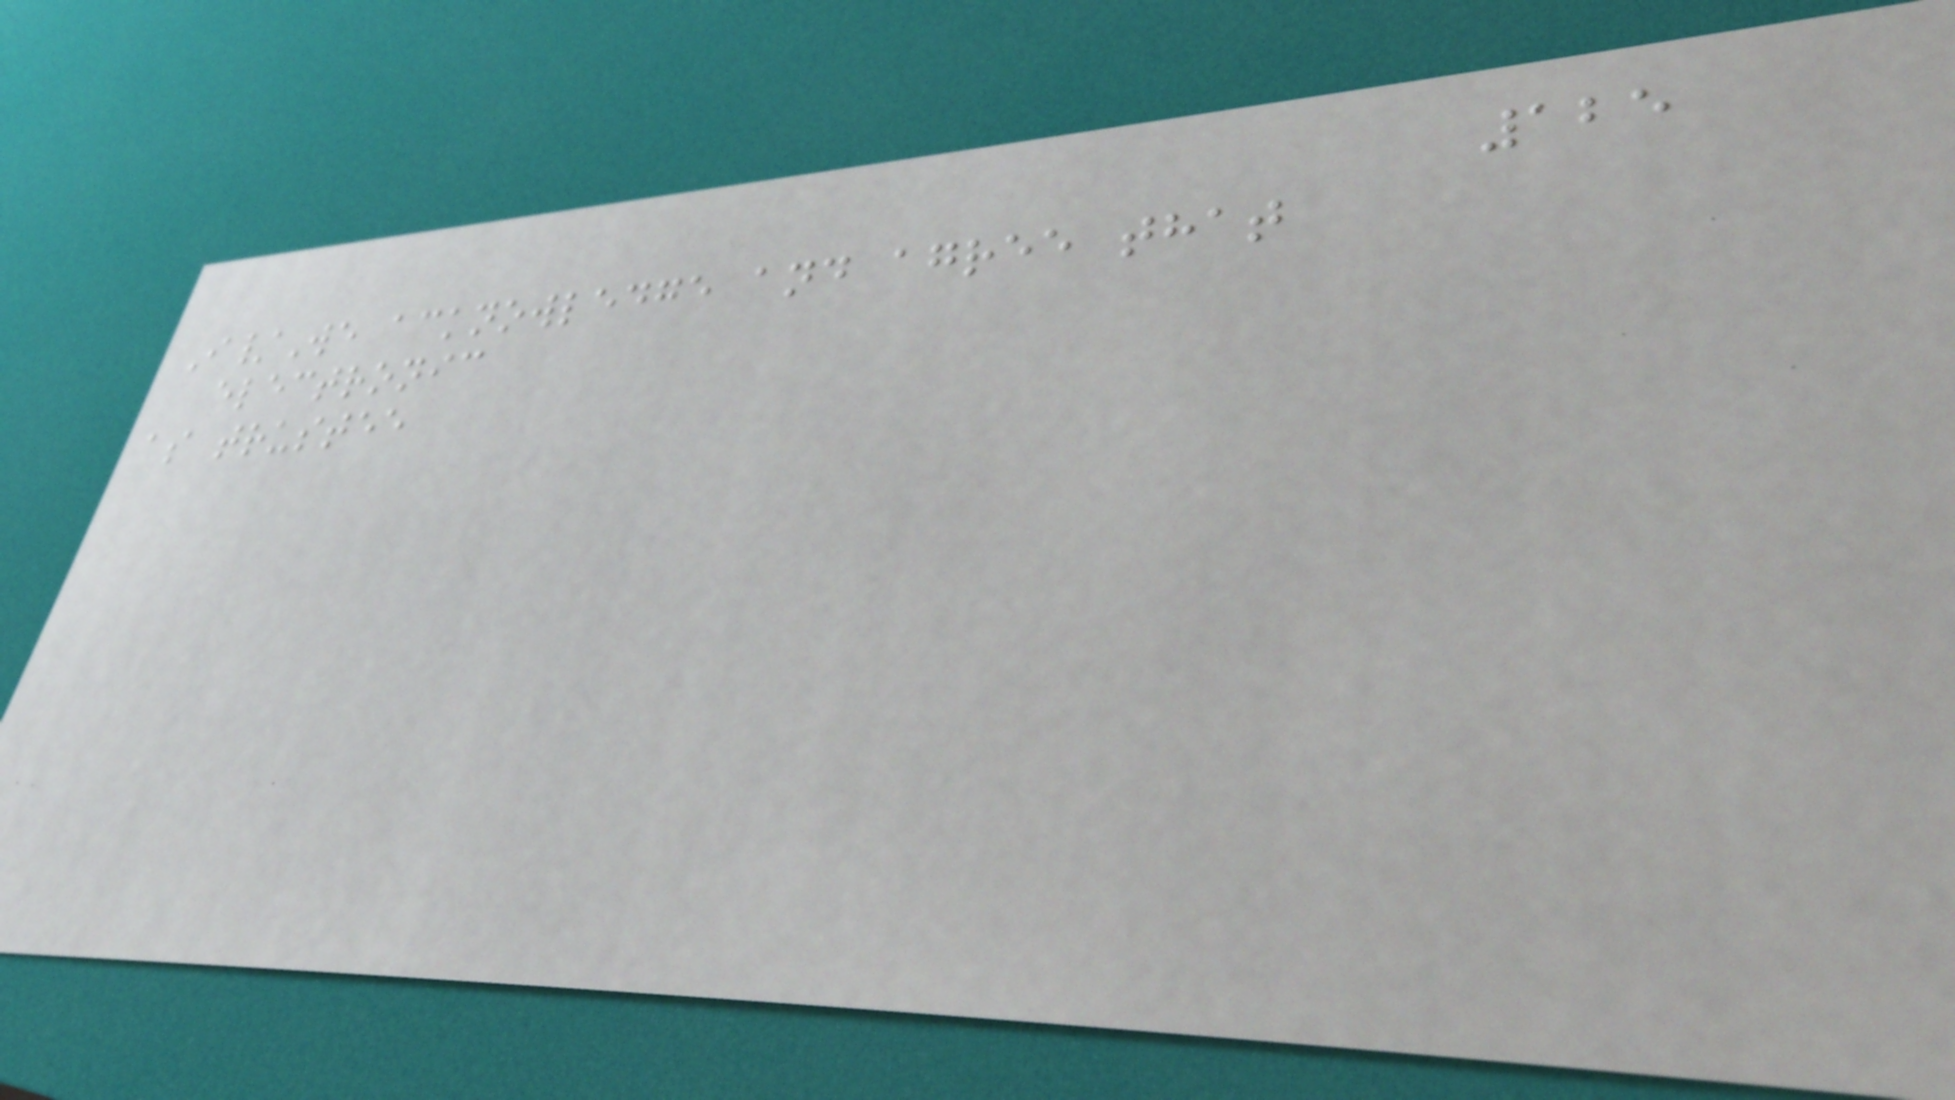125
I/We acknowledge and agree that
electronic
as trustee
